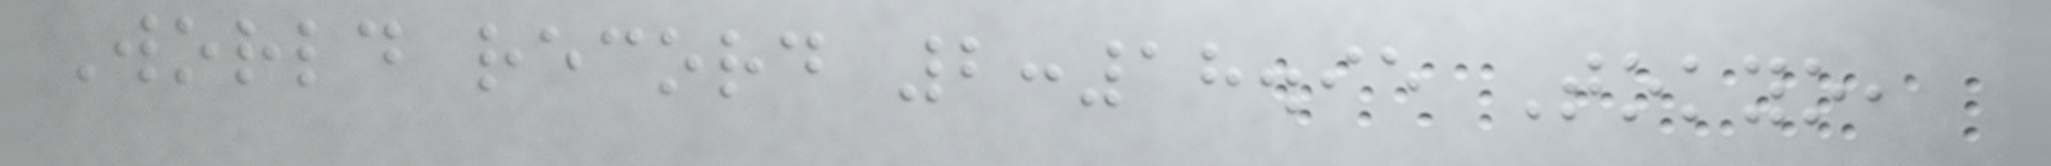World record 2:18.95 Tokyo,
